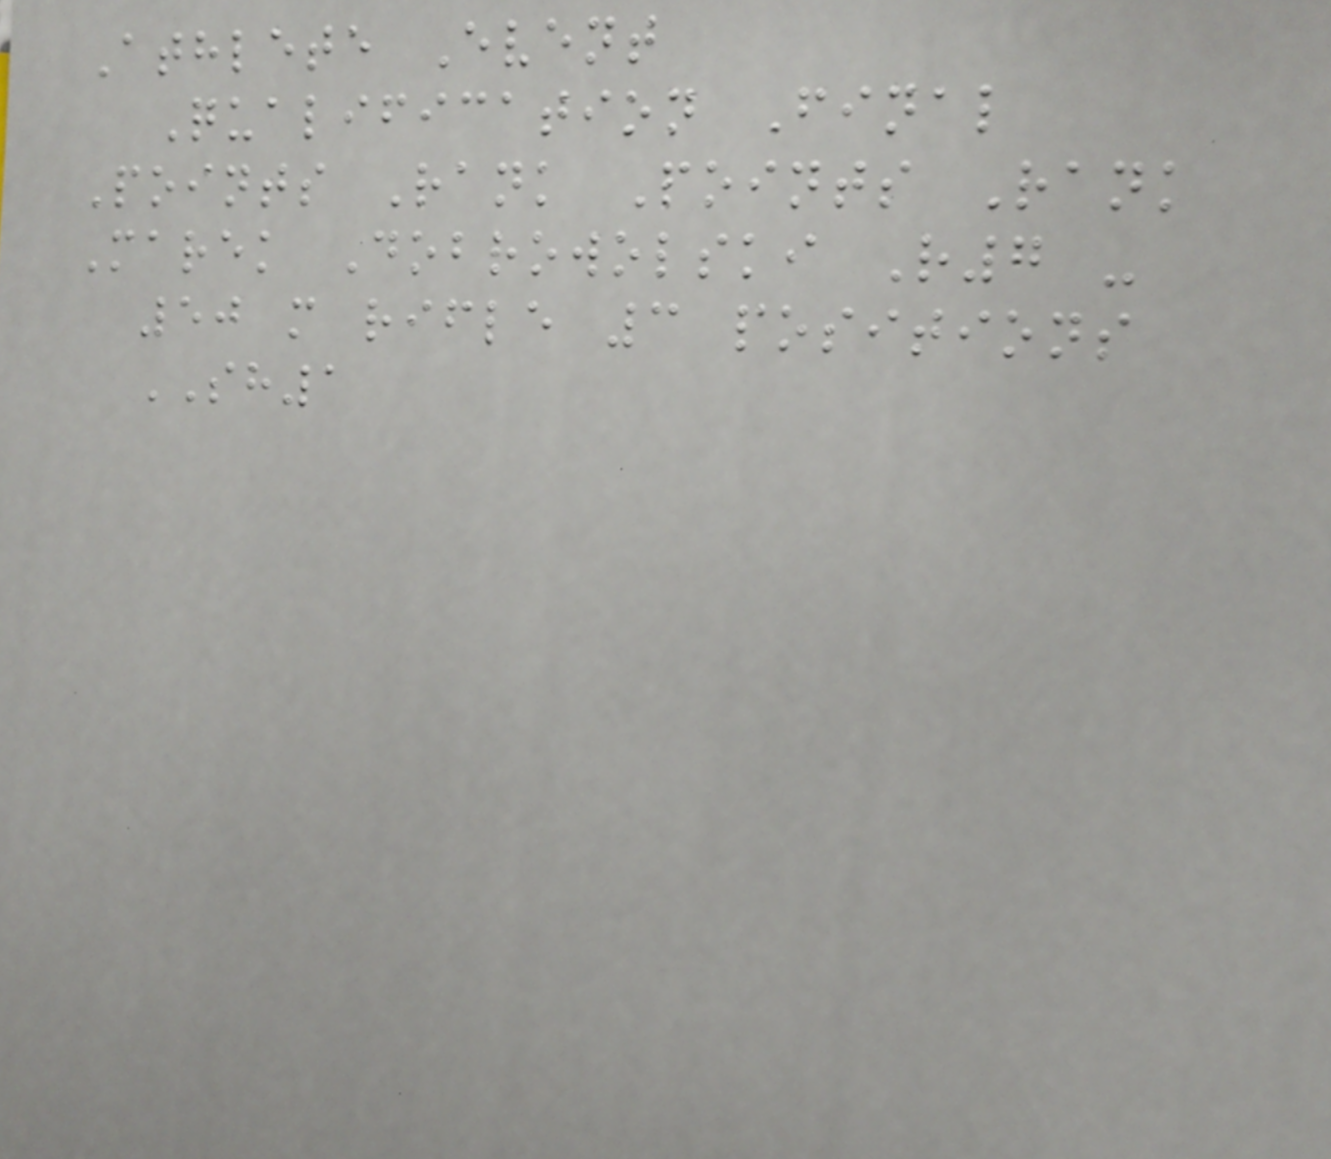Athlete Event
Qualification Final
Points Rank Points Rank
Marek Dobrowolski R7 -
50 m rifle 3 positions
SH1
